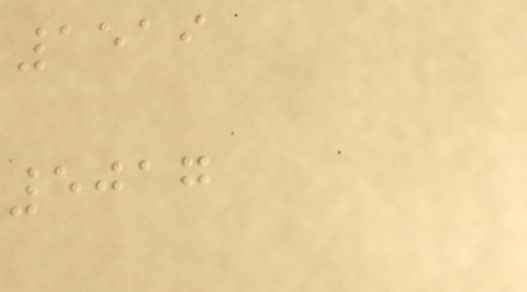1519
5017
